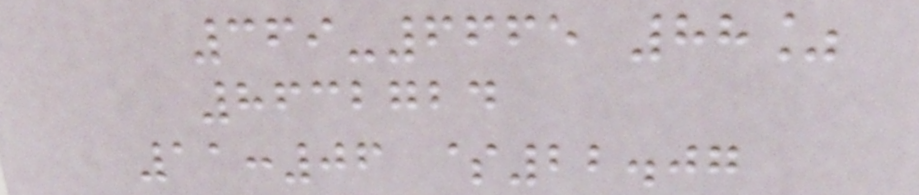369-6665 88%
8632724
11:06 $22.07
